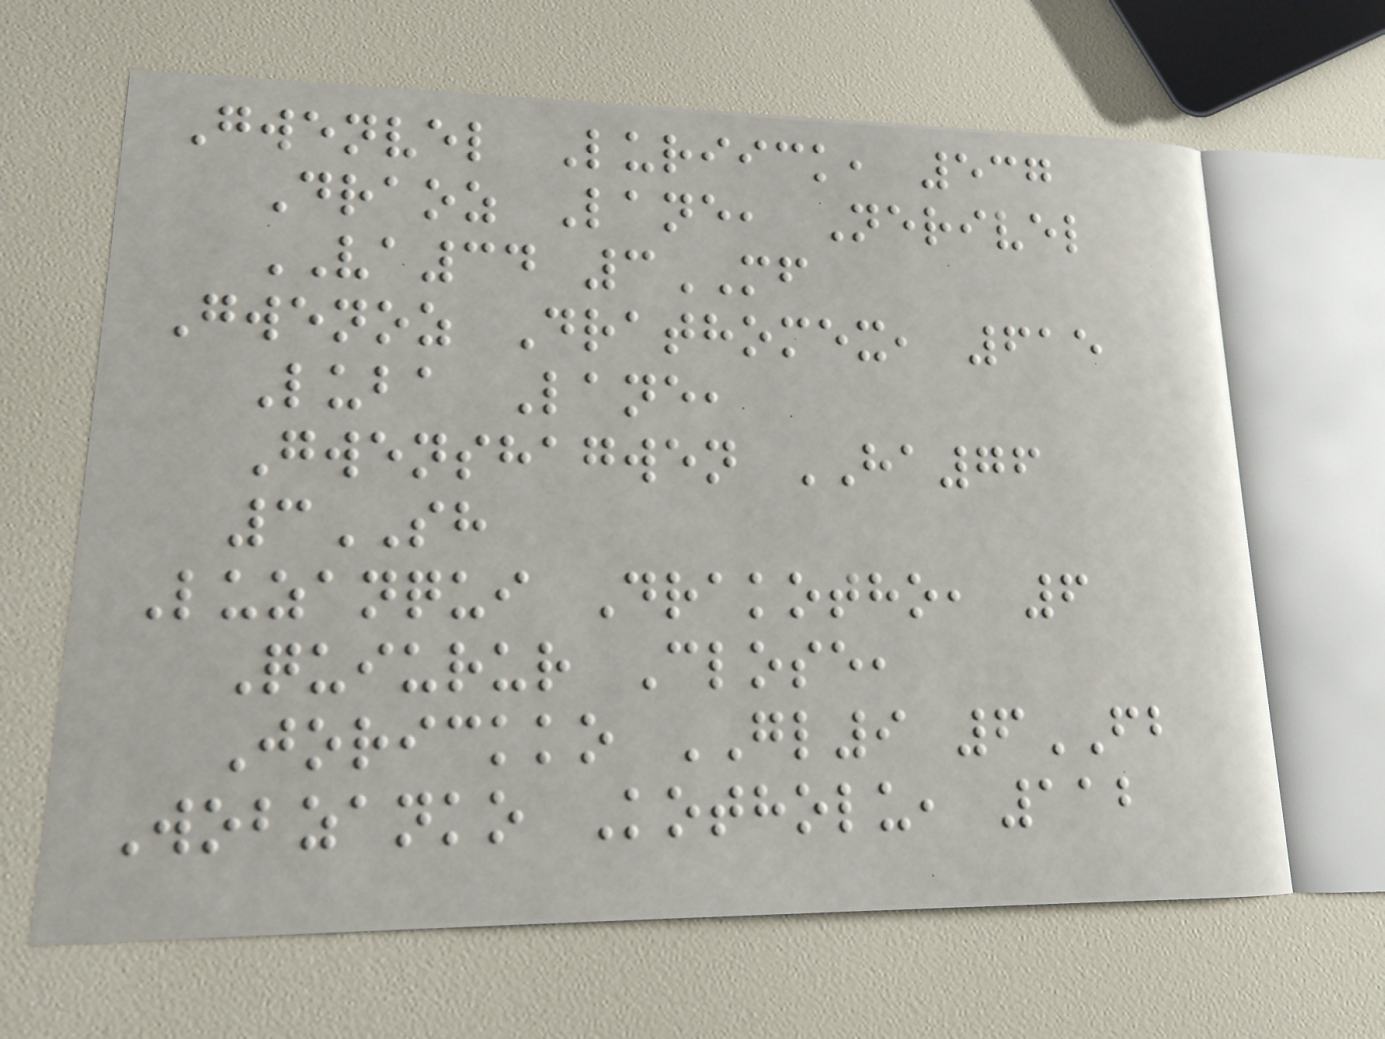Gwenvel Luriick, 537
Draoz Lane, Nerivel
VA34 3MF
Gwenoz Drathomex, 615
Luba Lane,
Gwenshagwen HA76
3SH
Luzanqui Drakotho, 6
Quiurur Close,
Jorickko GL9 6FB
Wobzanko Kotholu, 112
